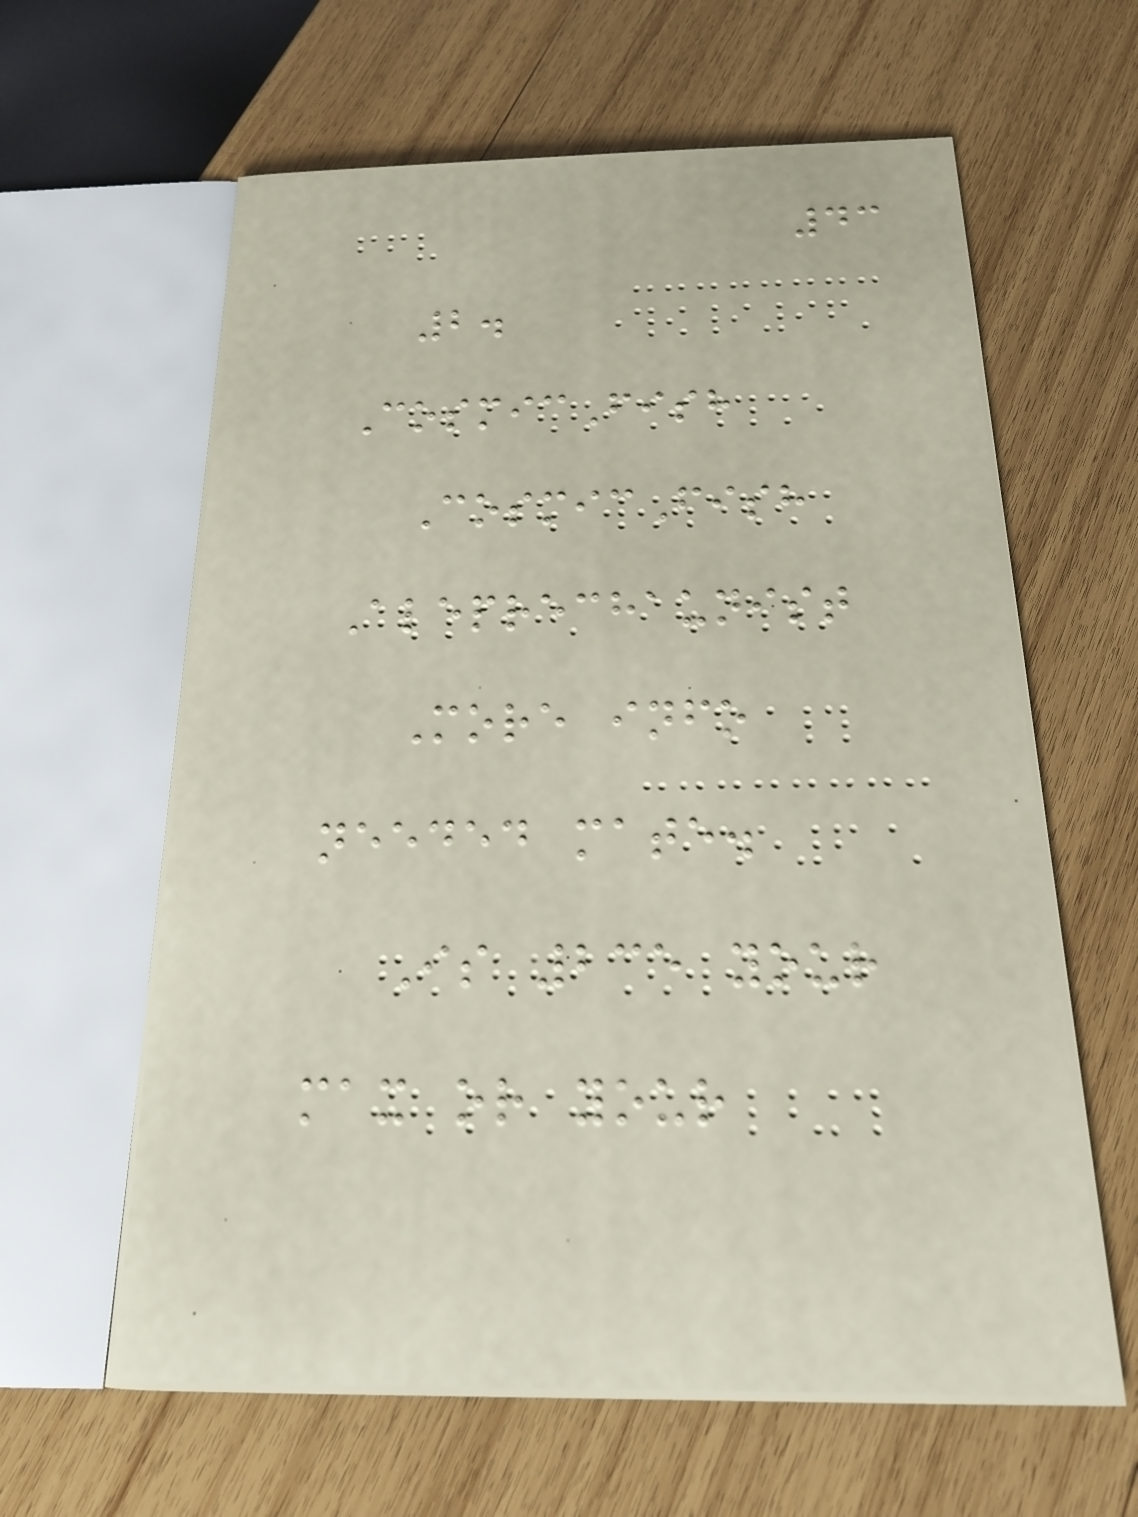43
2.
CosmicFish
CosmicFish
Aleprechaunist
More info
needed mate.
Is 235 your
max or your
